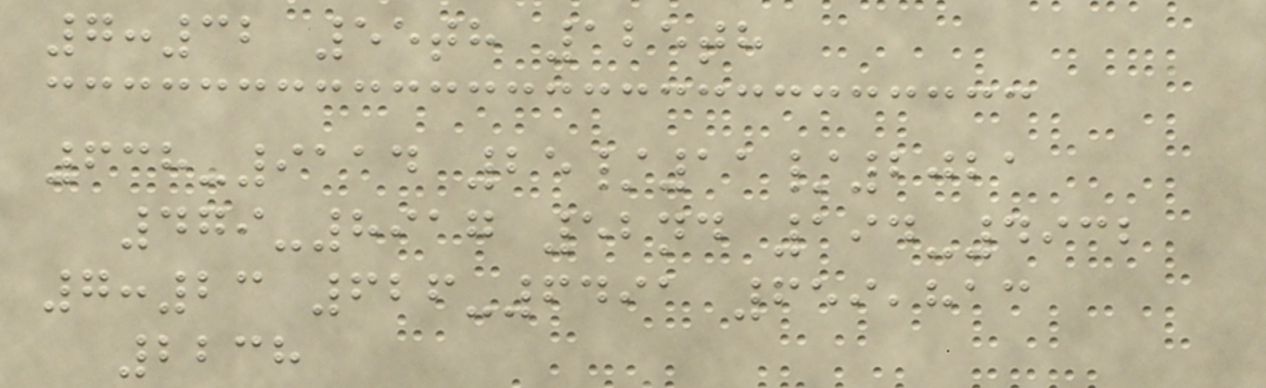7:32 55th 125th
638-9114 25/11/2021
479-8917 52nd 194-4932
7:23 626-6491 659,813
2238
